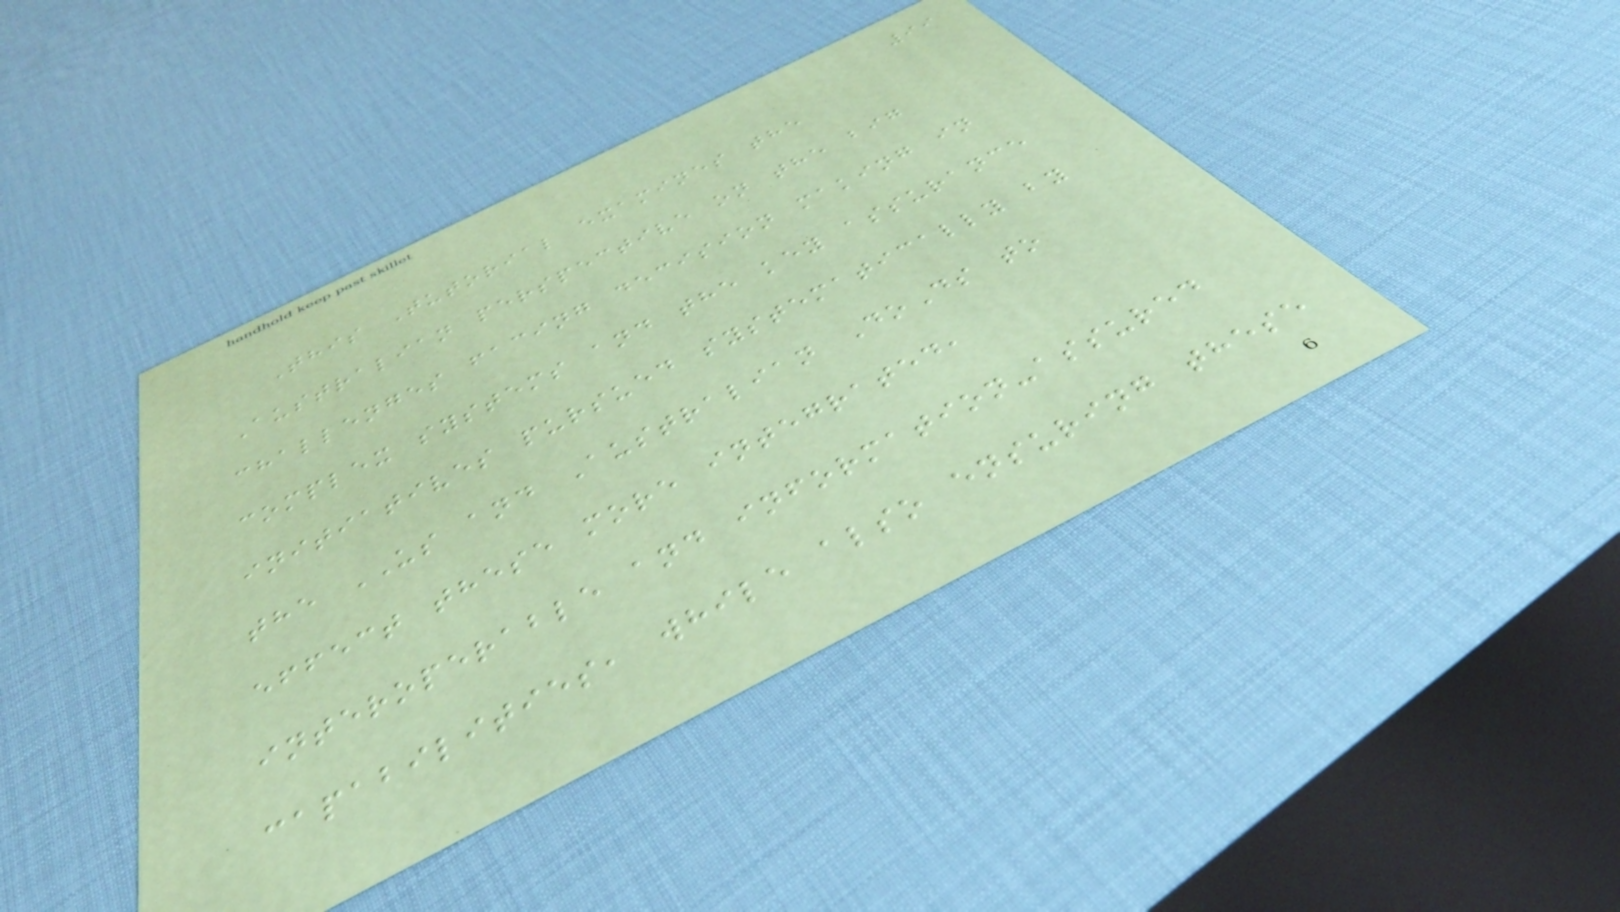99
This Tutorial examines the
Australian perspective on the big
challenges facing decision making in
complex systems and the key assurance
initiatives pursued systematically by
the US and Australian DoDs to
effect these more integrated,
interoperable and information-assured
capabilities, while also ensuring these
